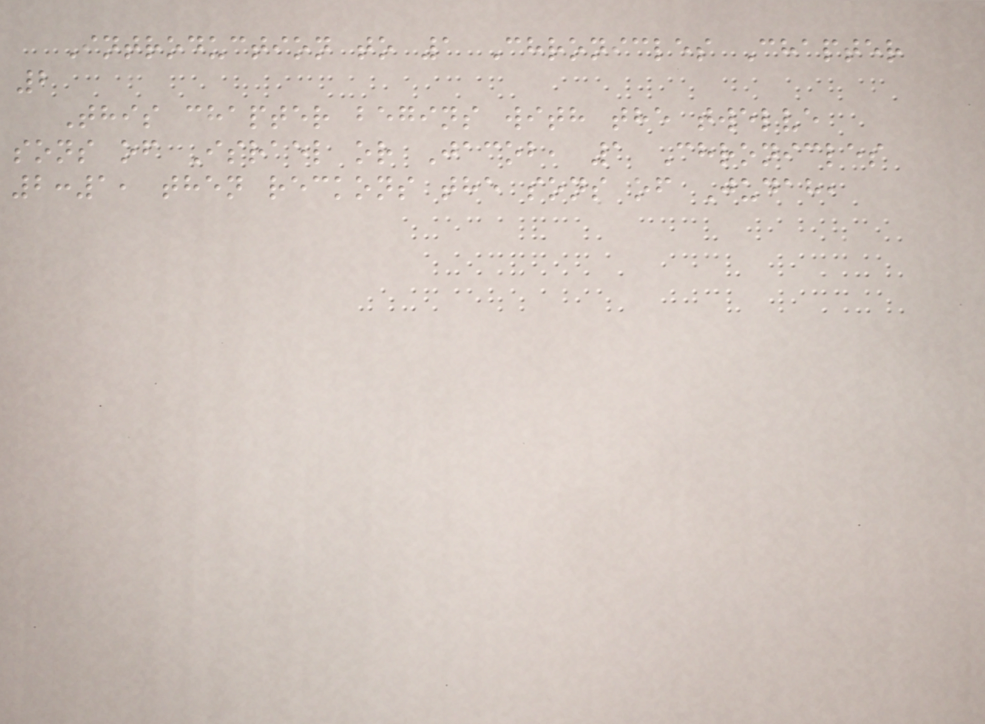Introduction to 1 Chronicles Chapter
2
This chapter begins with the twelve
sons of Israel or Jacob, 1 Chronicles
2:1, then reckons the sons of Judah,
